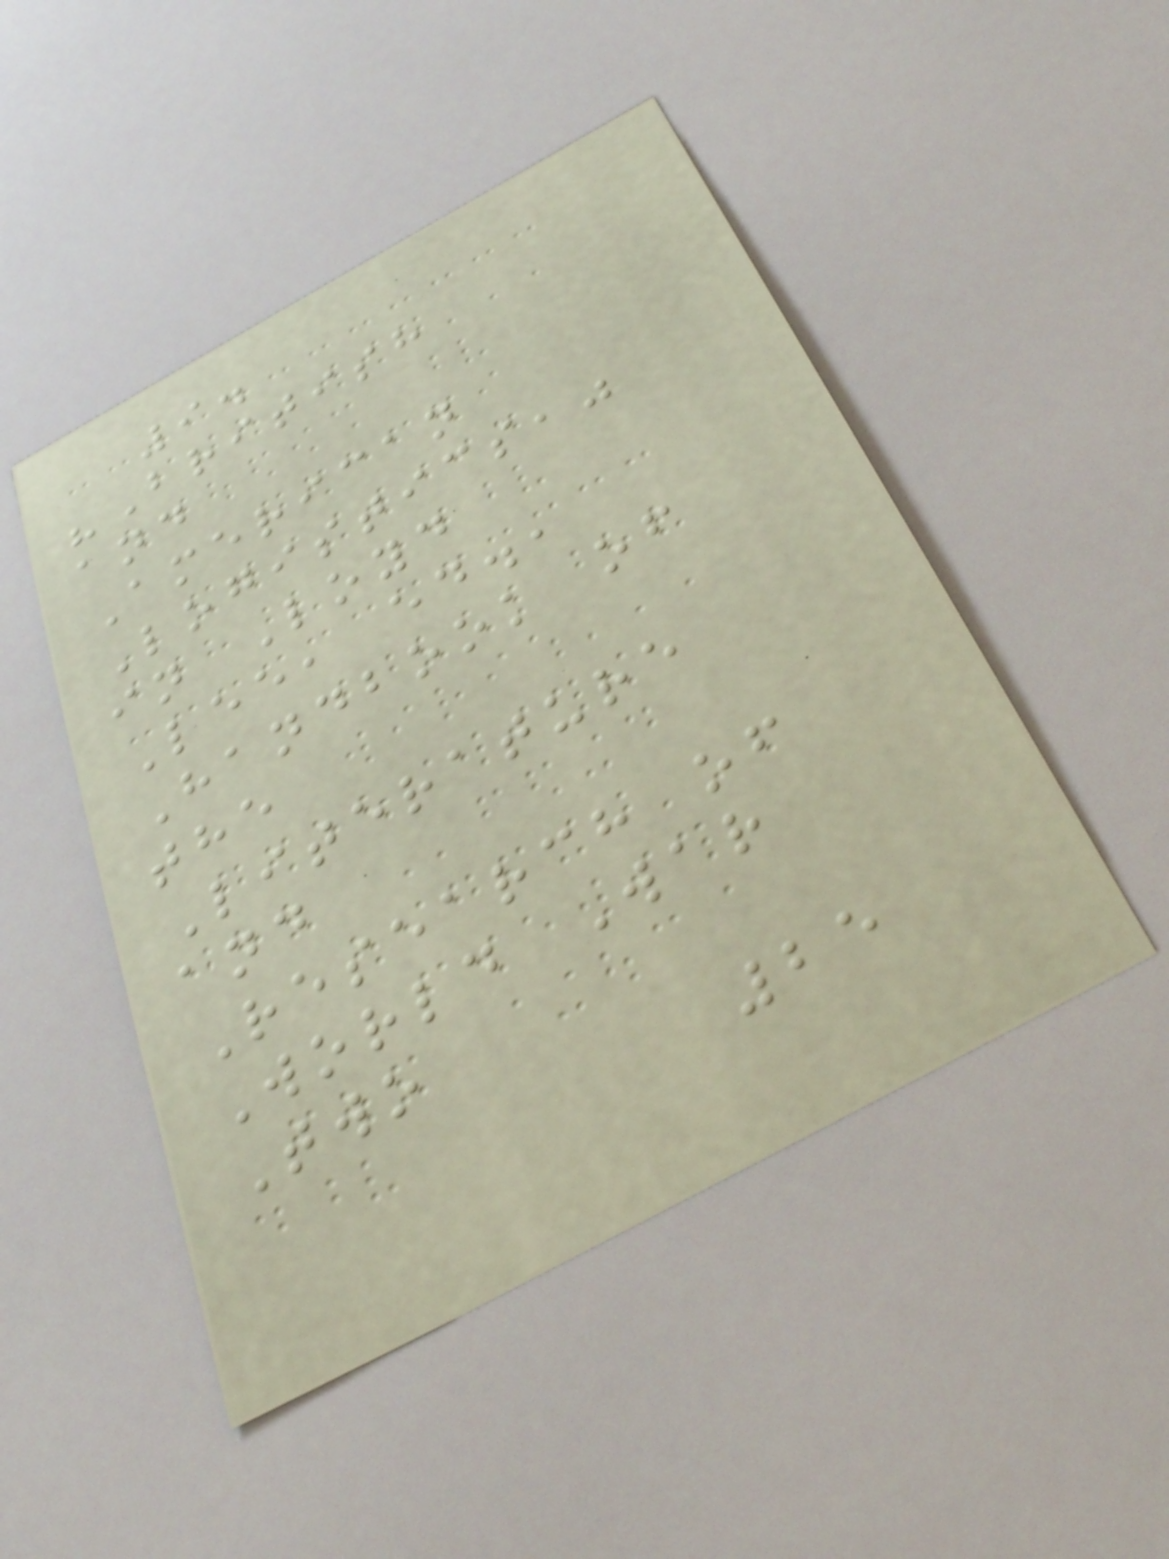9.
"British
and
American
Logistics,"
in Loyd
Lee, ed.,
Handbook of
the
Literature
and
Research of
World War
Two
25
